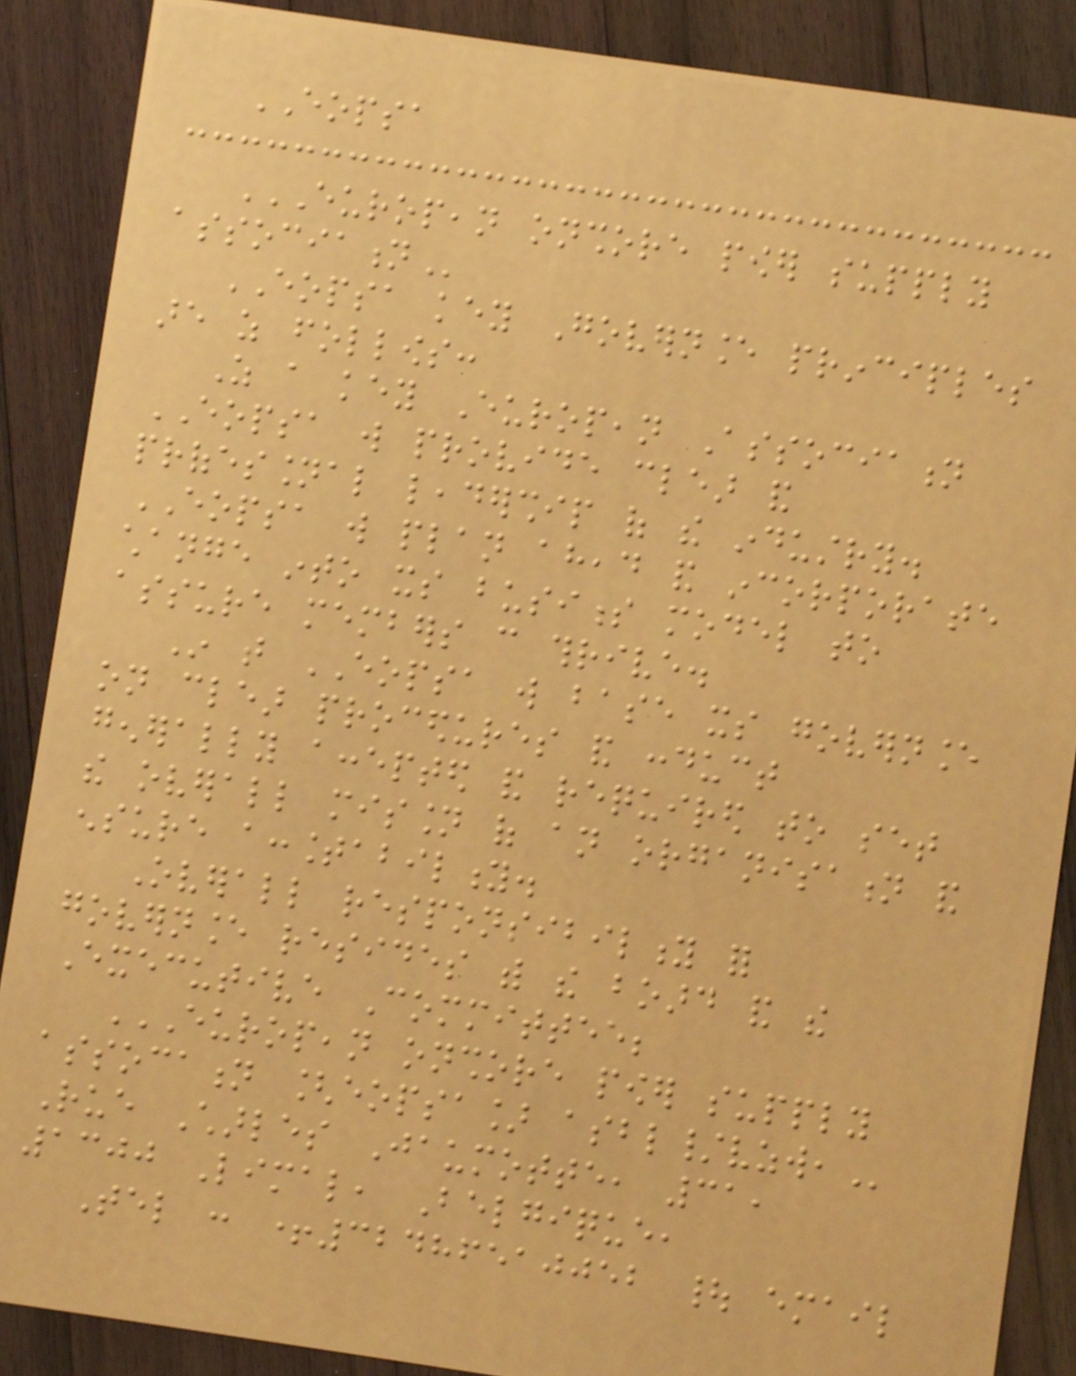EOPSA
EUROPEAN ONSHORE POWER SUPPLY
ASSOCIATION
EOPSA key Governance principles
are as follows:
As a key European Association
EOPSA will provide clear and
professional leadership of the industry.
EOPSA will plan ahead and incorporate
change into its business model to
assure members can thrive.
In that EOPSA will base its governance
on clear procedures and conduct
generally accepted and required to set
the overall mission of an organisation and
ensure accountability.
Overall responsibility for
governance resides with the board and the
Executive Committee;
EUROPEAN ONSHORE POWER SUPPLY
ASSOCATION [EOPSA] ASBL/VZW,
Rue Charles Jaumotte, 31,
1300 Limal, Belgique,
Tel : +32486510052 | email
